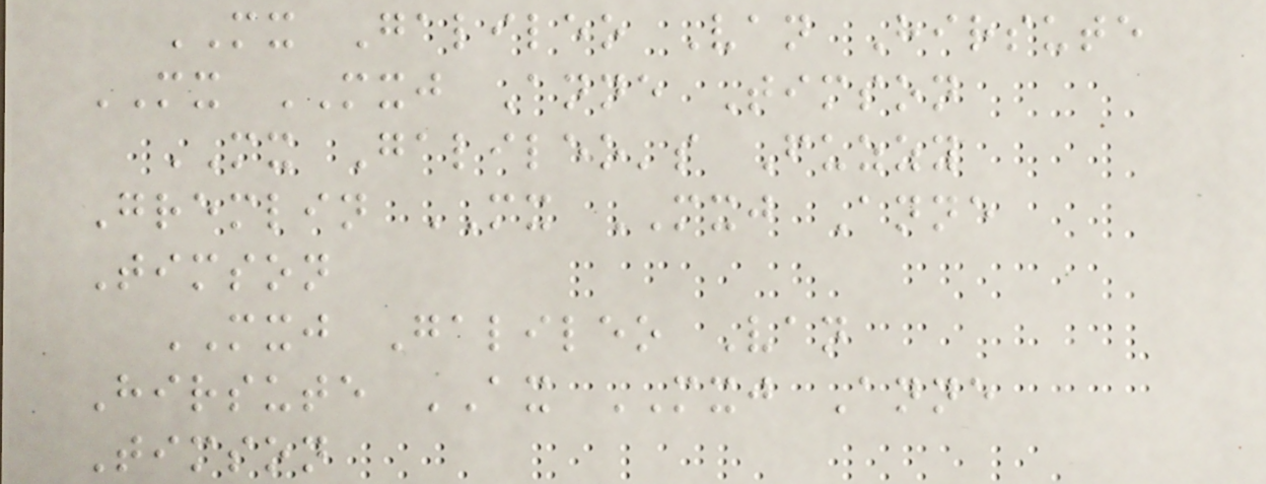MX Galileo Van Hirsute
MX MXJ Anne Timson
MX Galileo's Fuzzy
Gremlin MX MXJ Anne
Timson
MXJ Galileo Van
Hirsute AX MXJ Anne
Timson
